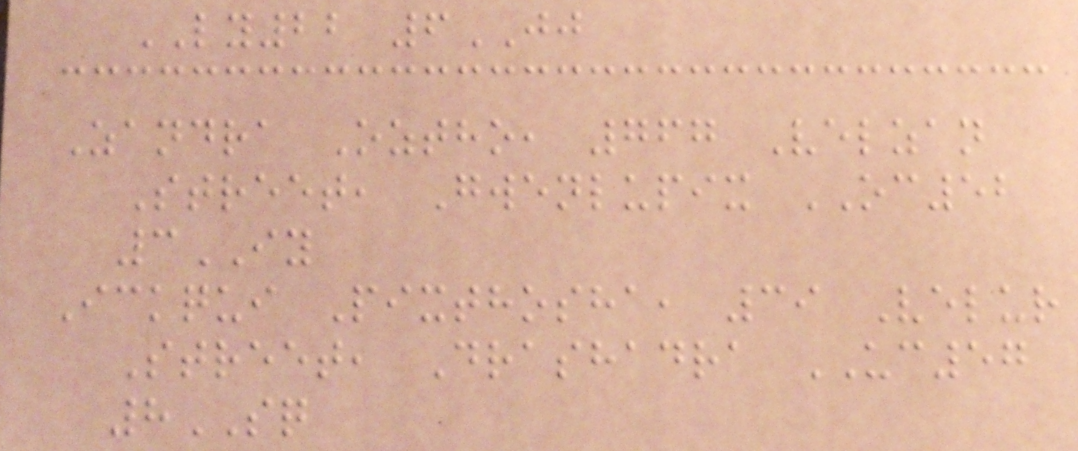LY22 6JJ
Zandra Oztho, 767 Velzan
Street, Gwenlupix OC52
3IY
Ickqui Pixthosha, 39 Velur
Street, Drashadra UC57
8SQ
